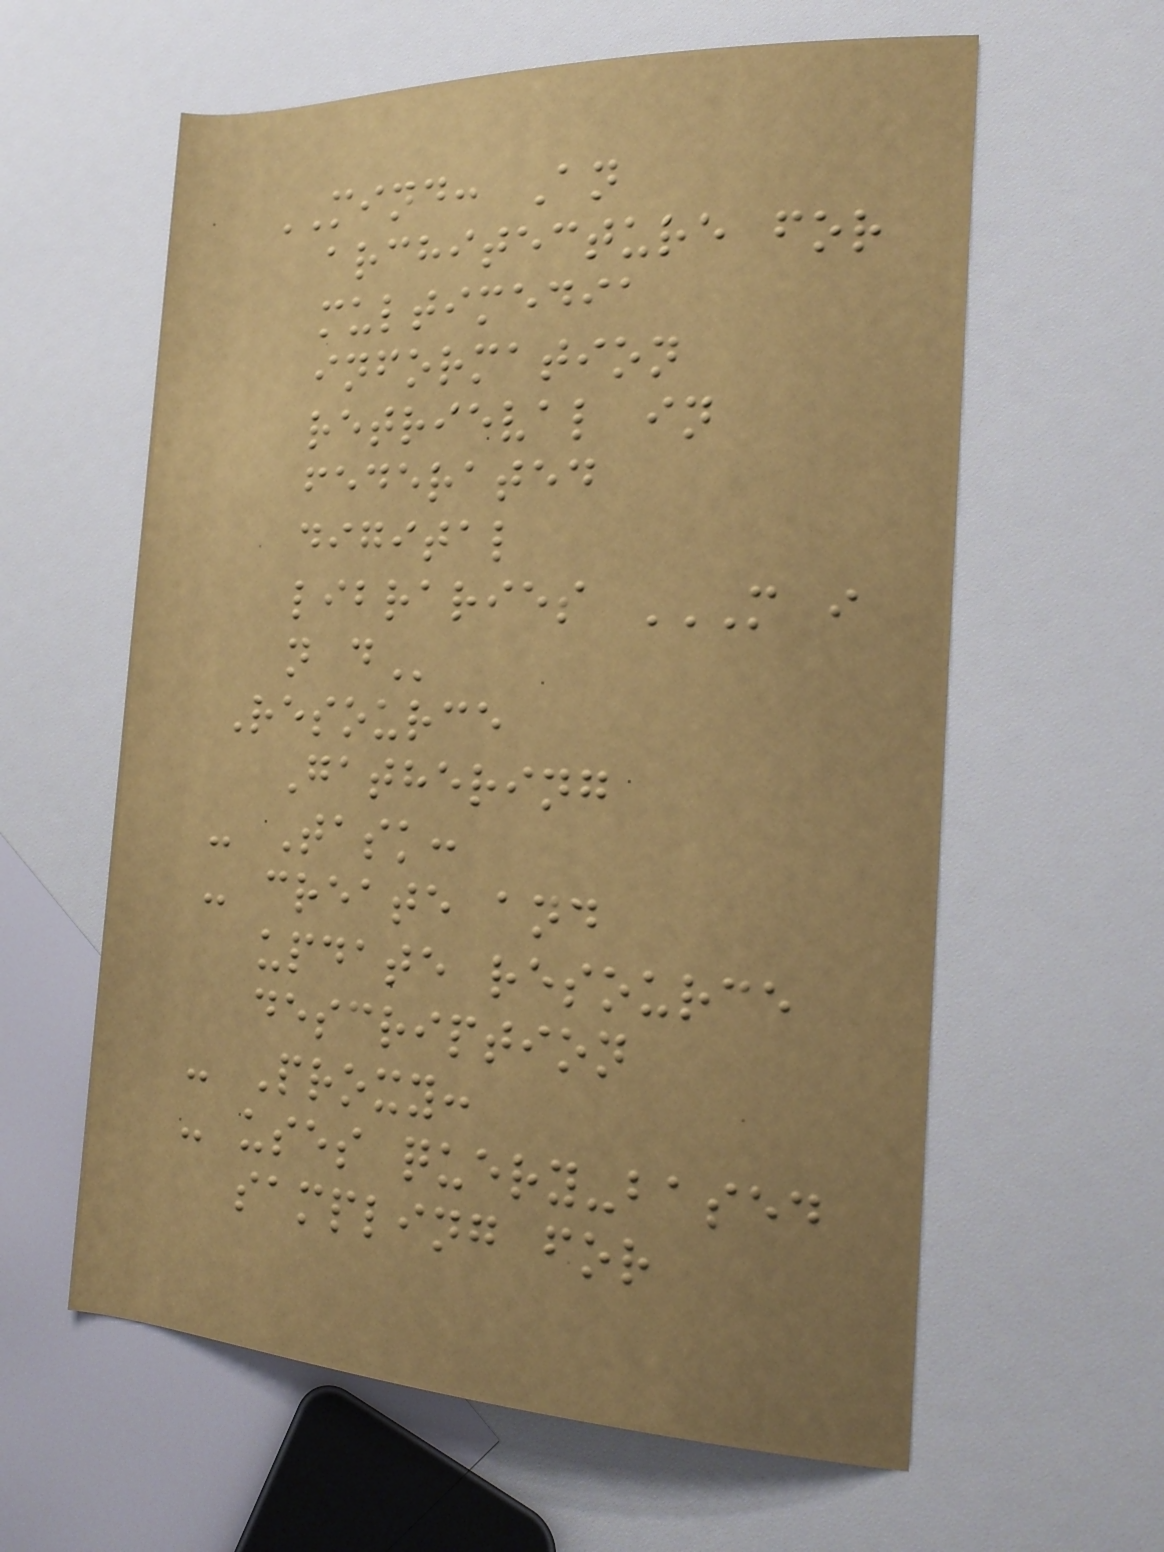MIND: An
architecture for
multimedia
information
retrieval in
federated
digital
libraries M I
N D
Resource
Gathering
- Task:
- create and
update resource
description
- Proxy:
- uses query-based
sampling for
